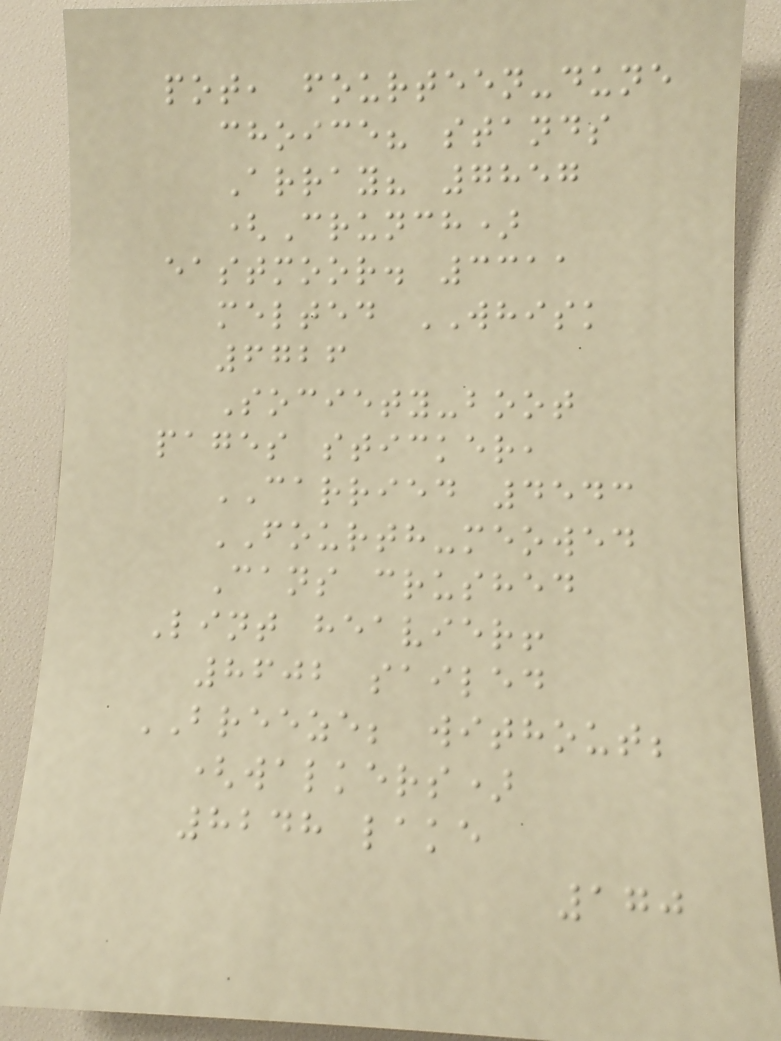pot, fourteen-dune
choice? stands
Array? 7857
(Crunch)
eastmoor. 3311
melted WHISK
6726
Society-boot
pages sticker,
CARRIED 4543
FOURTH-meowed
Cans crushed
Lint heavier!
8602 sailed
BREEZE; without;
(walkers)
8248 lake
170
